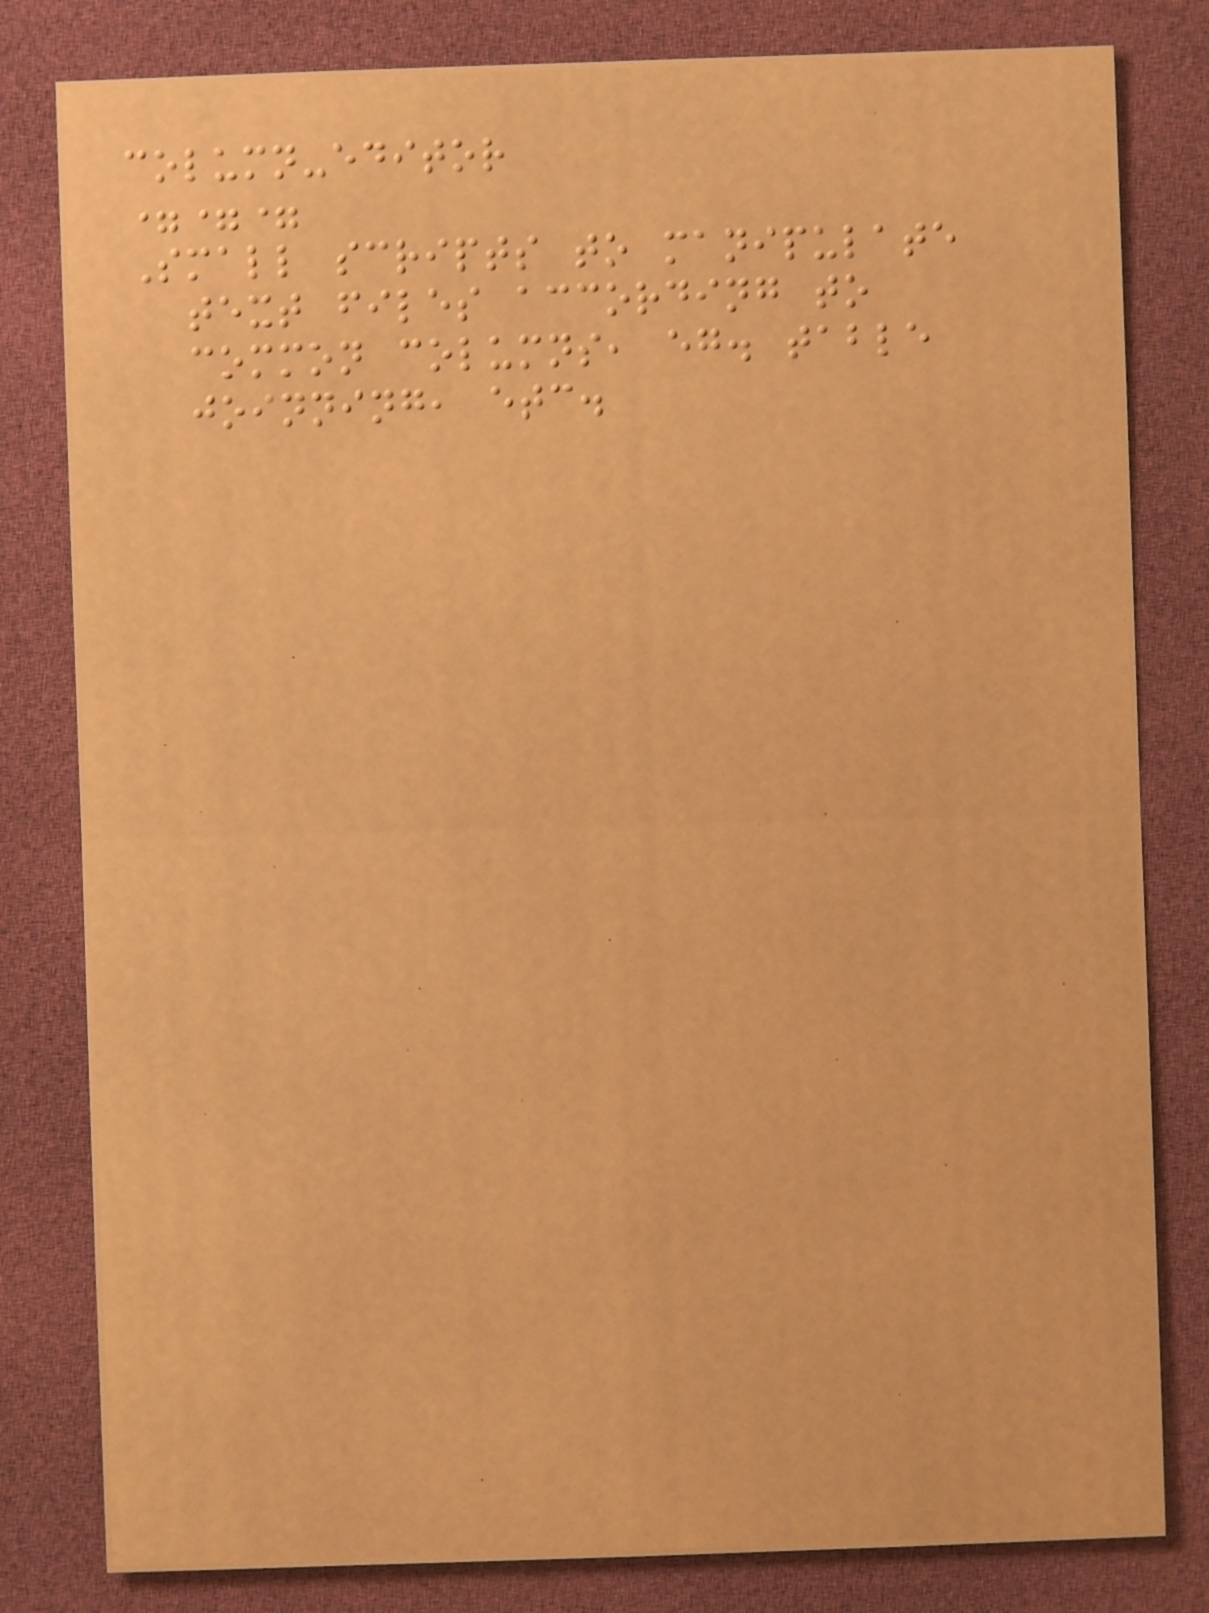column-editor
===
Small scripts to manipulate
text files according to
common columns, eg. table
joinning, etc.
